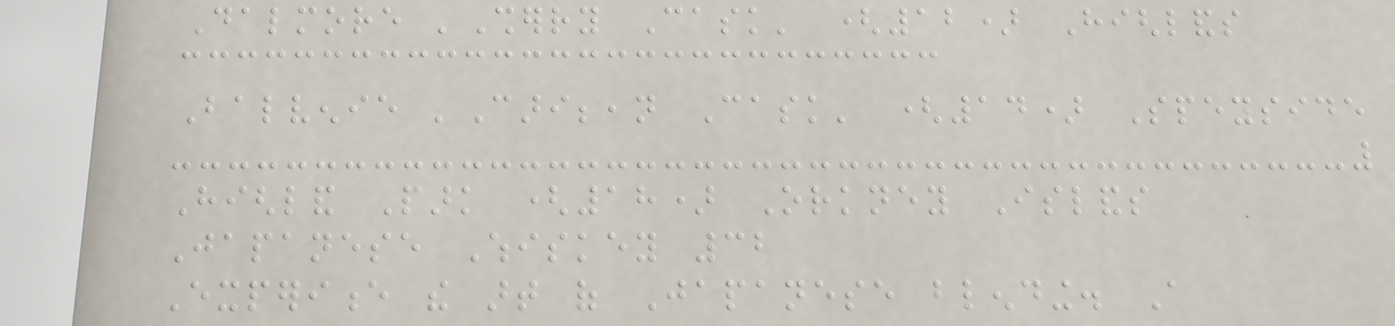Dalmore 'Sherry Cask' (12) Highlands
Balvenie 'Caribbean Cask' (14) Speyside
Highland Park (18) Orkney Islands
Japanese Whiskey 32
Experience the art of Japanese blending. A
